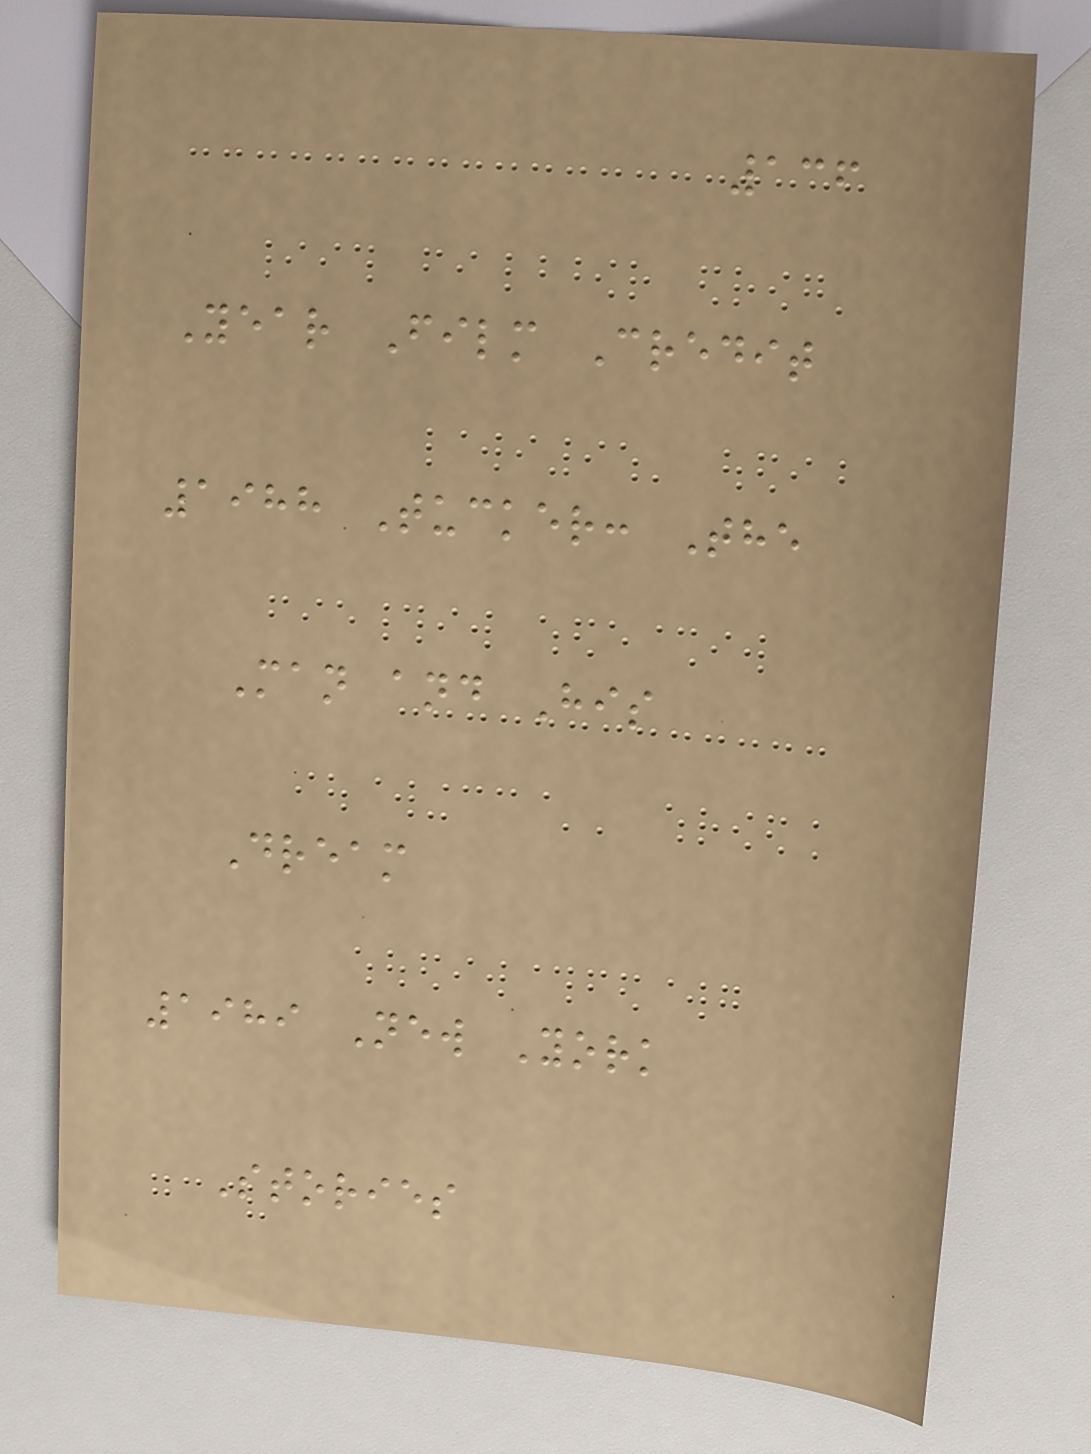136
Year Film Credit
1988 Tucker: The
Man and His
Dream
1989 New York
Stories
